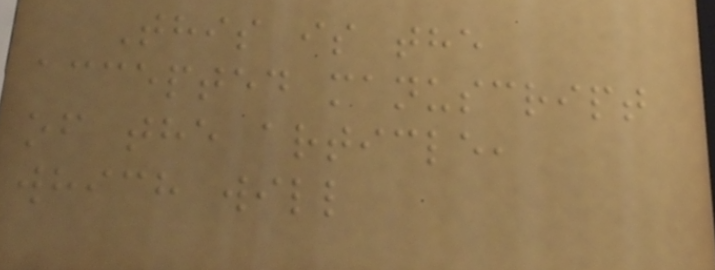This is the
accepted manuscript
of the article,
which will
